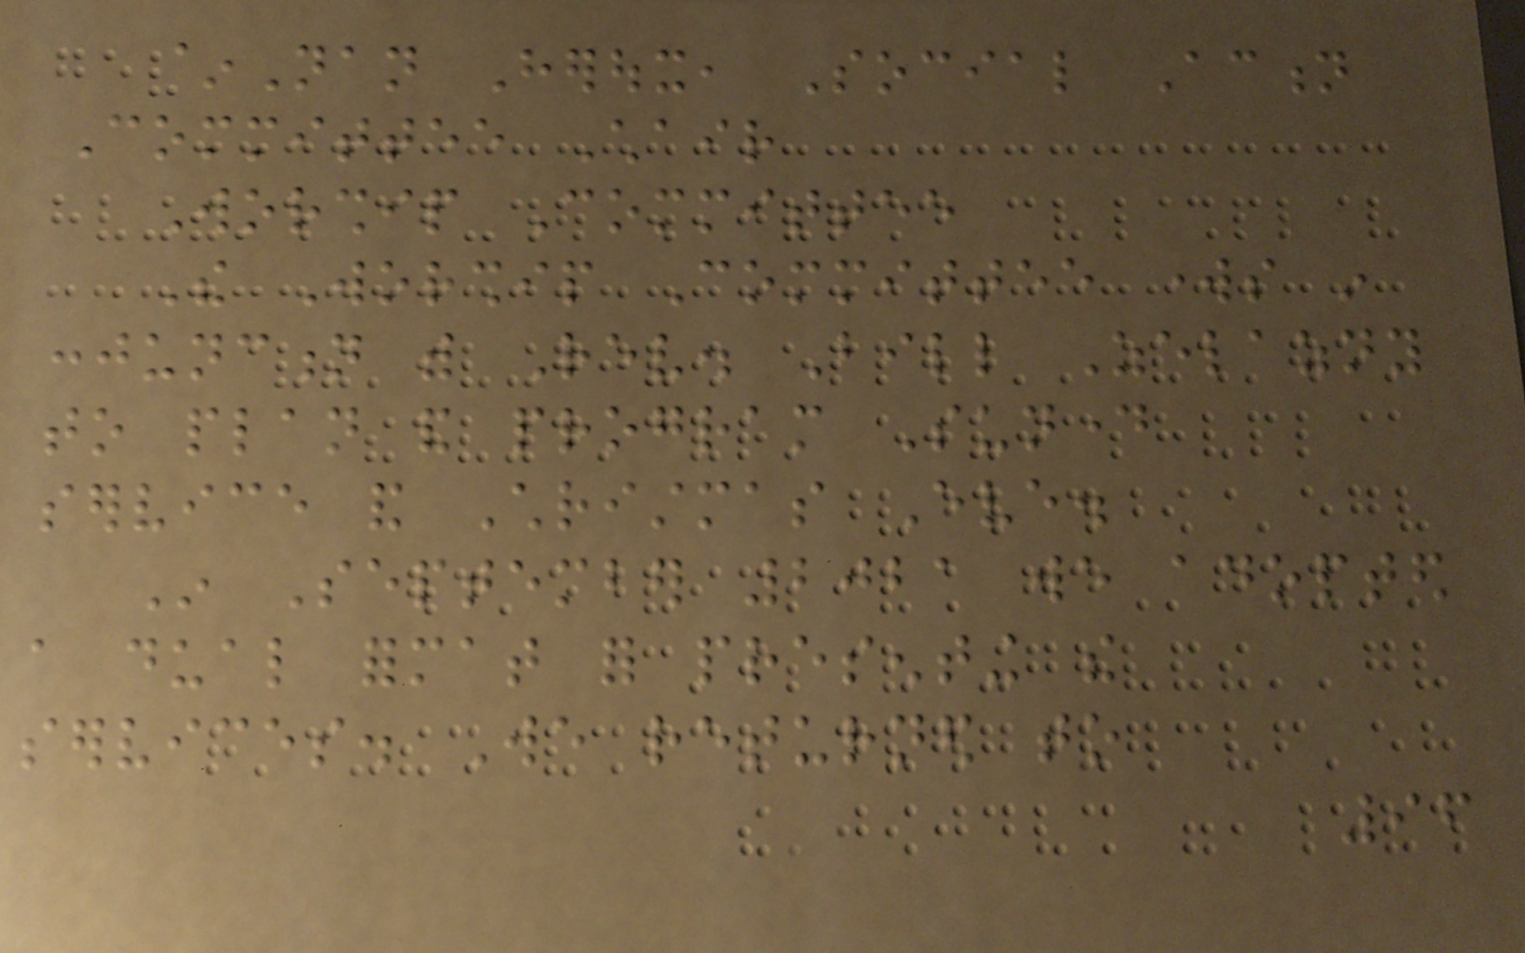~Nan Heroux, Social Action
Committee Chair
Worship Committee
The Worship Committee works in
conjunction with Rev. Bill Zelazny
to plan and program Sunday
service and Christmas Eve.
In September 2021 we adopted
a dual format for presenting the
services. We returned to
96
